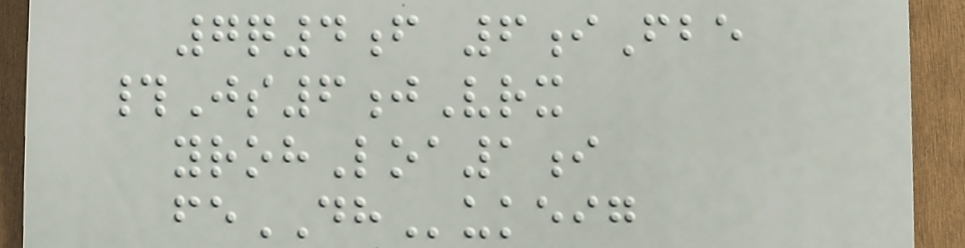7q4f 6iFbe
#Js6jVrx
yrohLoa1i
feDHukeig
